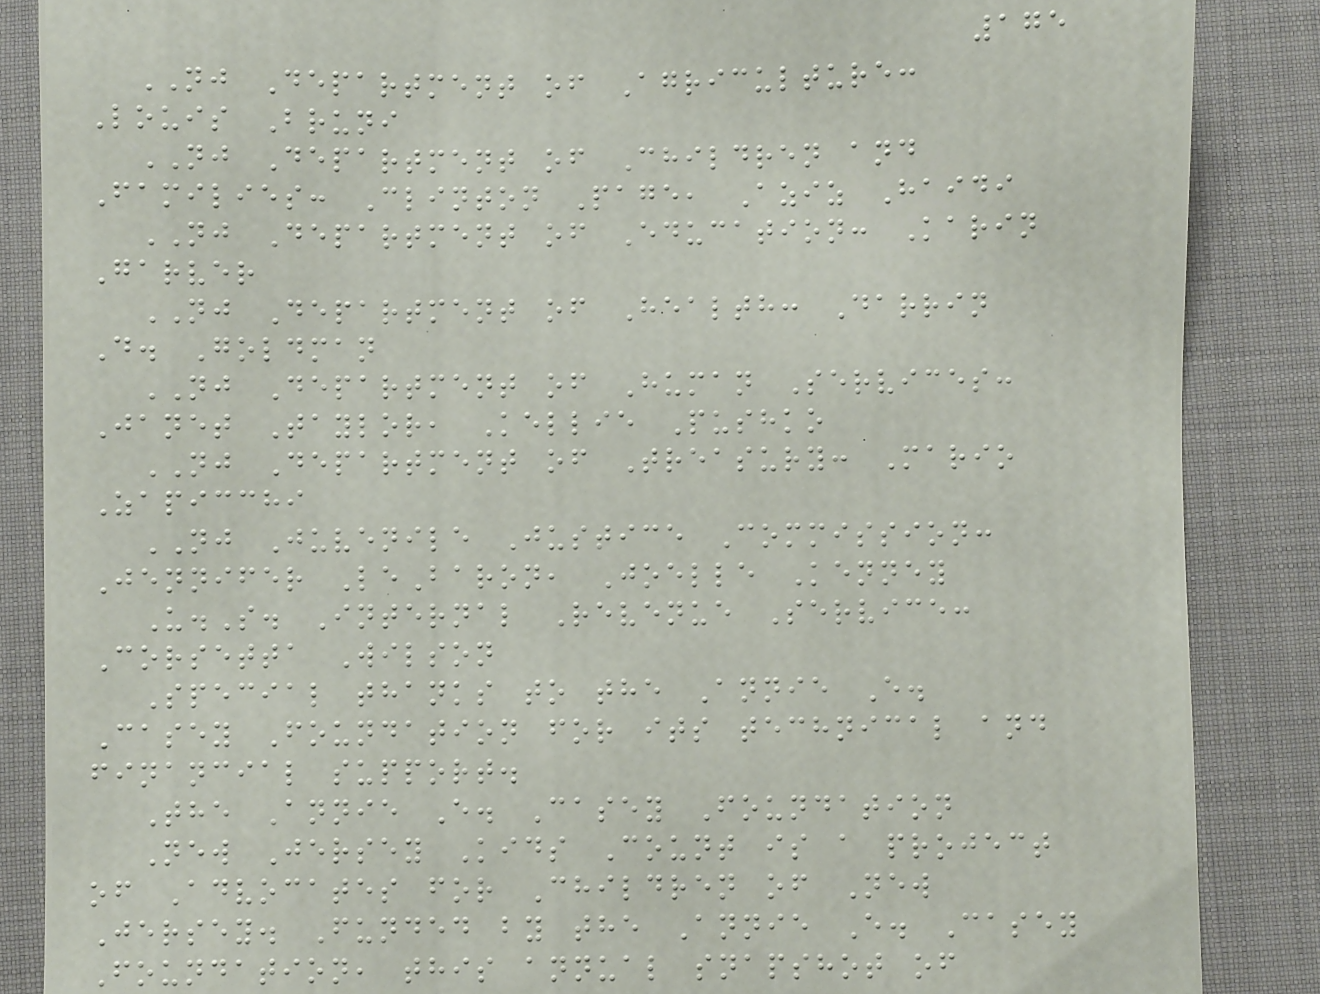175
NJ Department of Agriculture:
Louis Bruni
NJ Department of Children and
Families: Clinton Page, Aziz Haidi
NJ Department of Education: Karin
Garver
NJ Department of Health: Darrin
D. Goldman
NJ Department of Human Services:
Janet Taylor, Kellie Pushko
NJ Department of Treasury: Mario
Zapicchi
NJ Juvenile Justice Commission:
Jennifer LeBaron, Joelle Kenney
U.S. Internal Revenue Service:
Corsetta Wilson
Special thanks to the Annie E.
Casey Foundation for its technical and
financial support.
The Annie E. Casey Foundation
New Jersey Kids Count is a project
of Advocates for Children of New
Jersey. Funded by the Annie E. Casey
Foundation, this annual snapshot of
